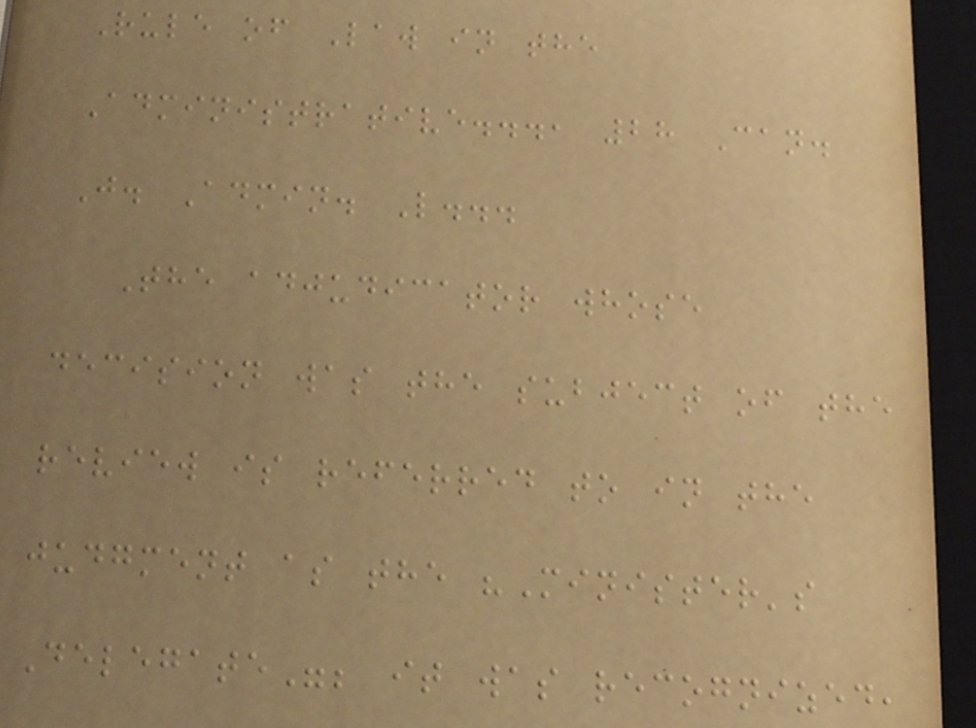Rule of Law in the
Administrative..., 28 Can.
J. Admin. L...
The adjudicator whose
decision was the subject of the
review is referred to in the
judgment as the "Minister's
Delegate"; it was recognized,
